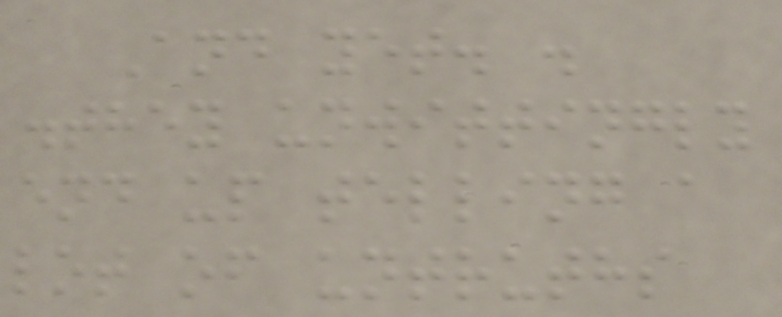And yet. .
.they unwittingly
end up telling a
lot of untruths
